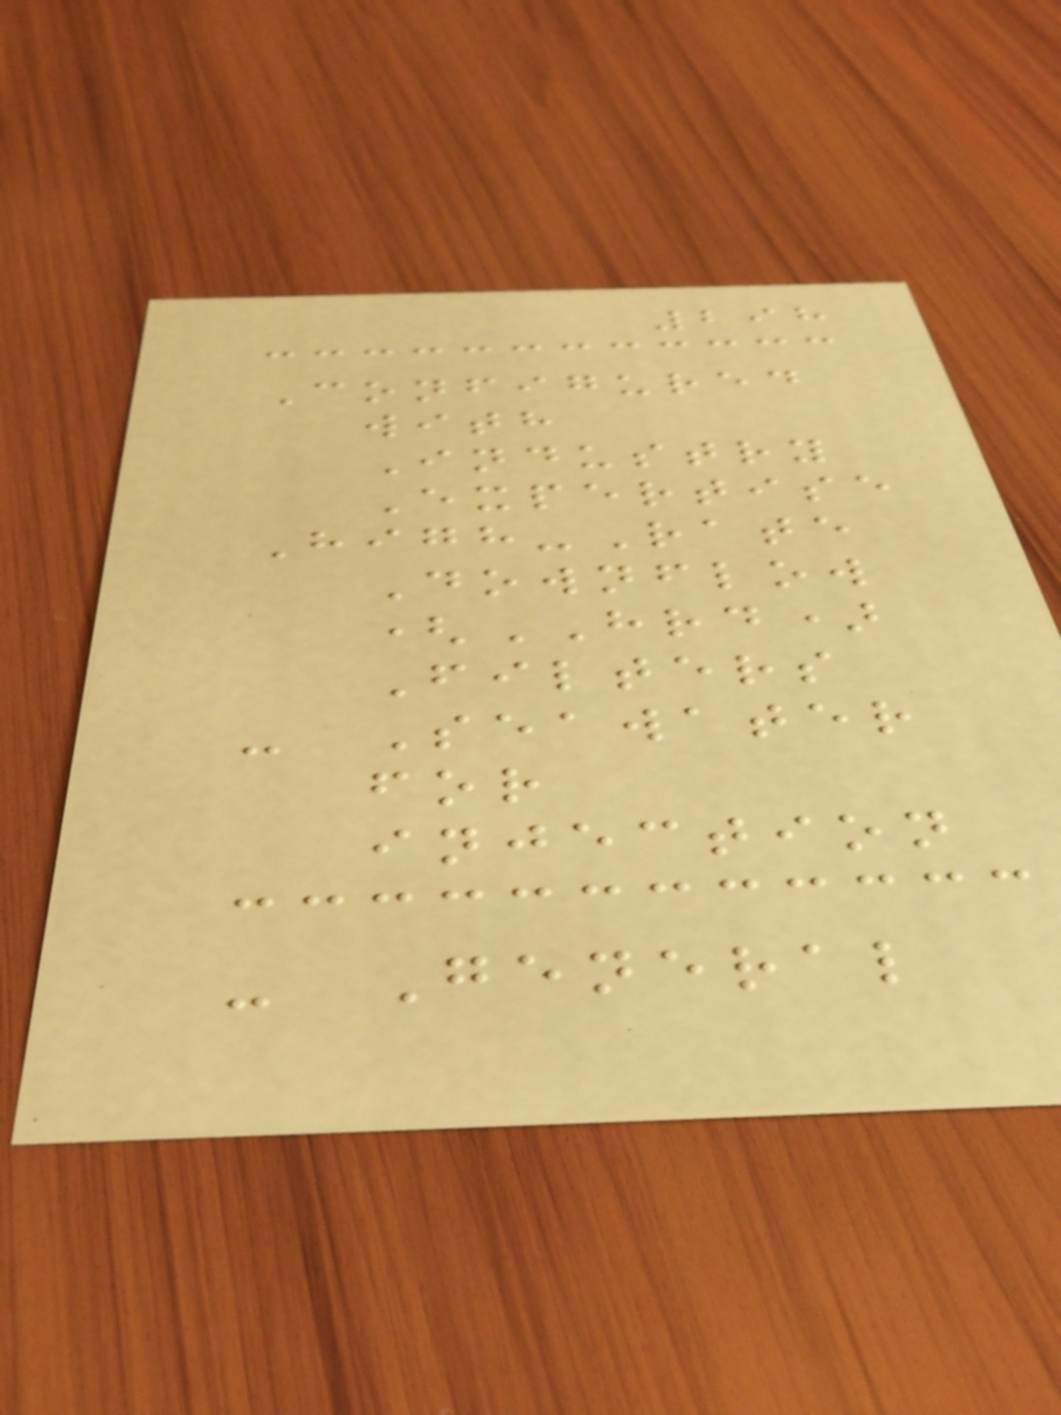298
Configured
with
Industry
Expertise
High-Rate
Downflow
(HRD)
Filters
- Seawater
for
injection
- General
